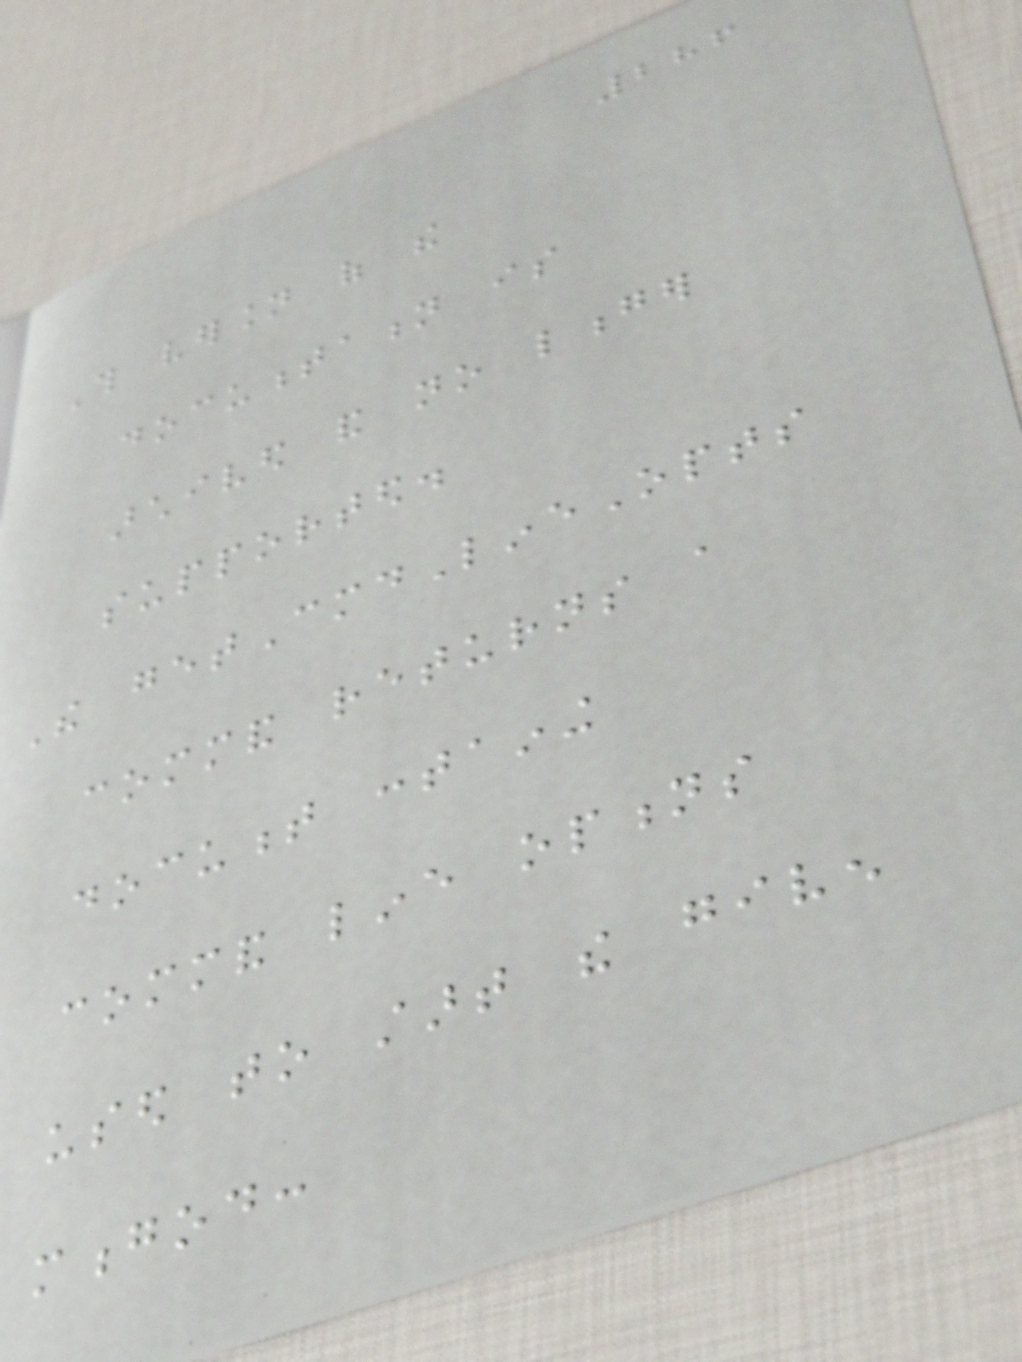286
This version of the
documentation is
archived and no longer
supported.
The getCmdLineOpts
command returns a
document containing
command line options
used to start the given
mongod:
